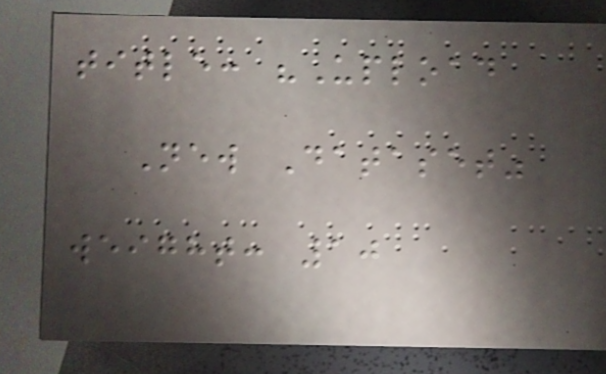title: "Upload
New Dataset"
weight: 10
